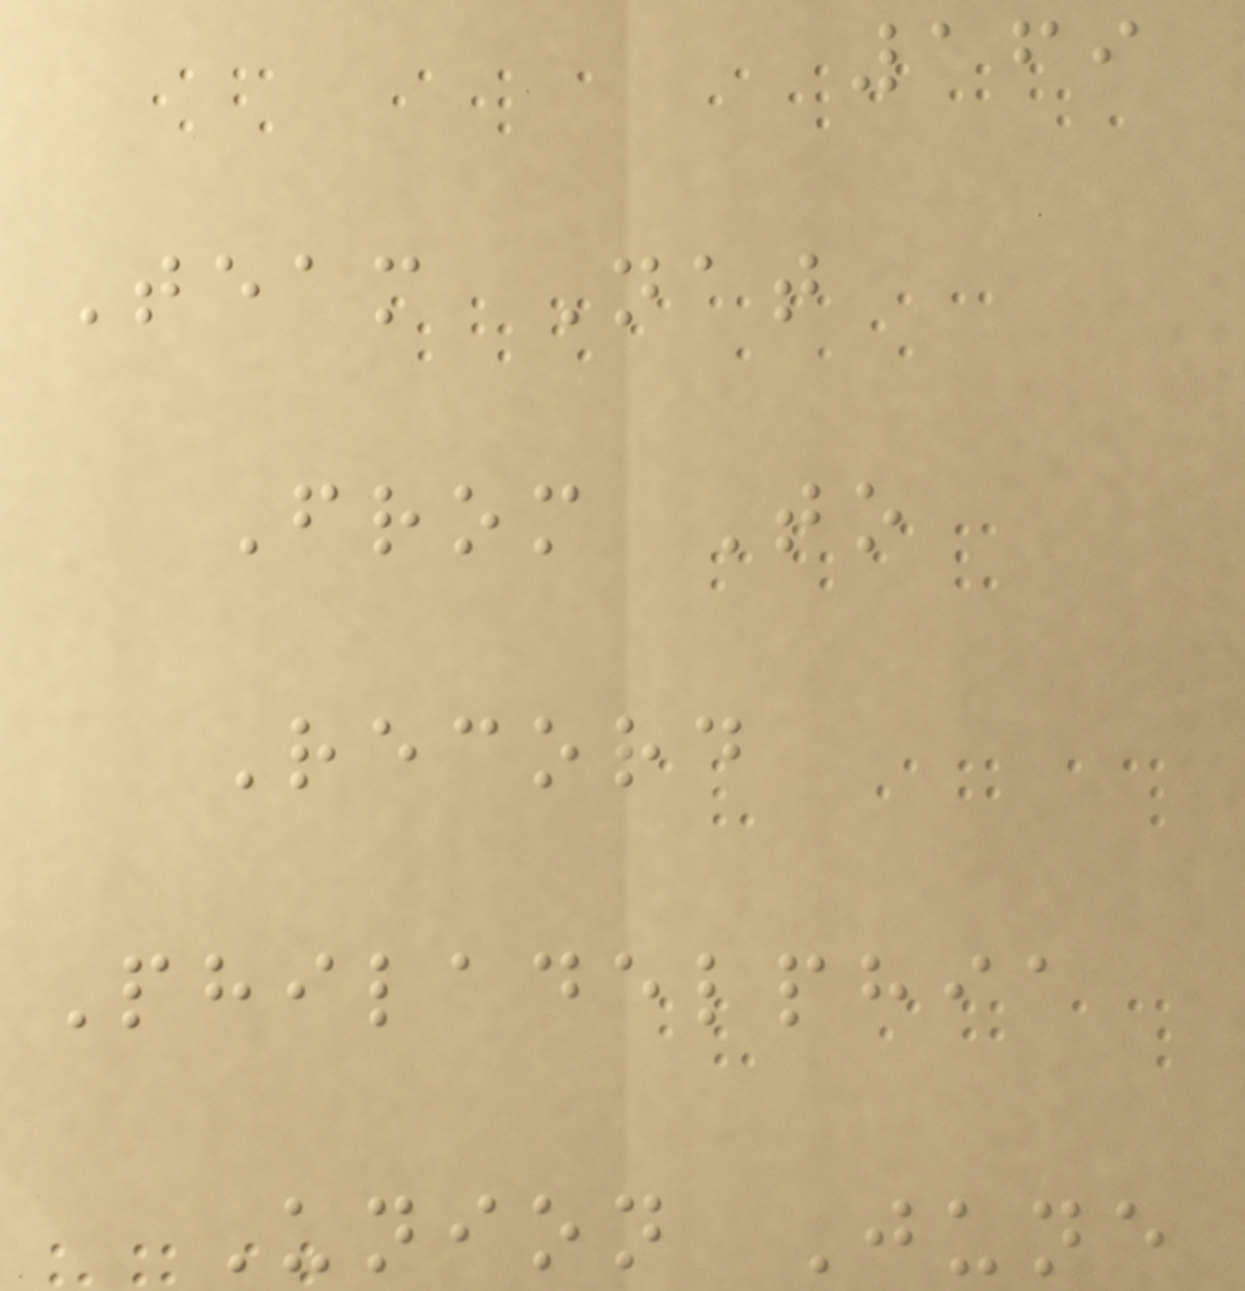169
Team Nat
From To
Record
Philadelphia
Union June
